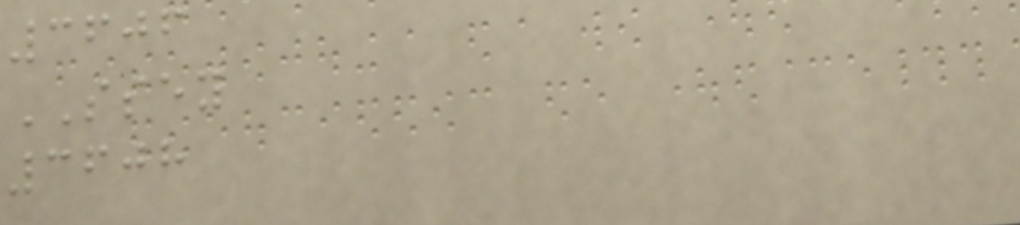3606
SSEY
3608
